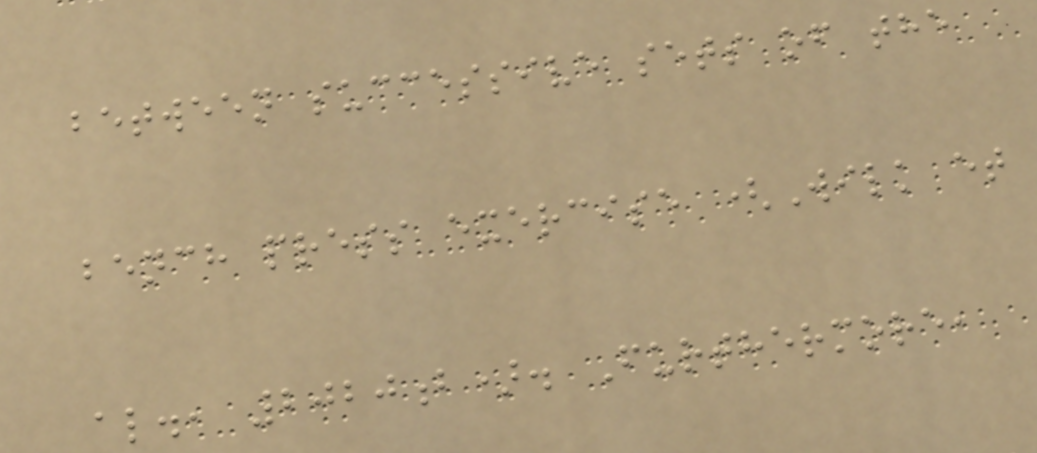between successive sets of the
bench press exercise (Wilk et
al., 2020b). Furthermore,
